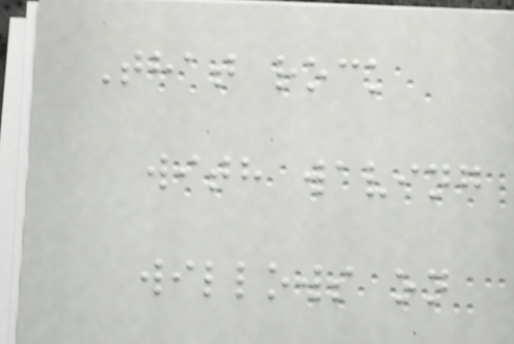That rock
with waving
willows on
